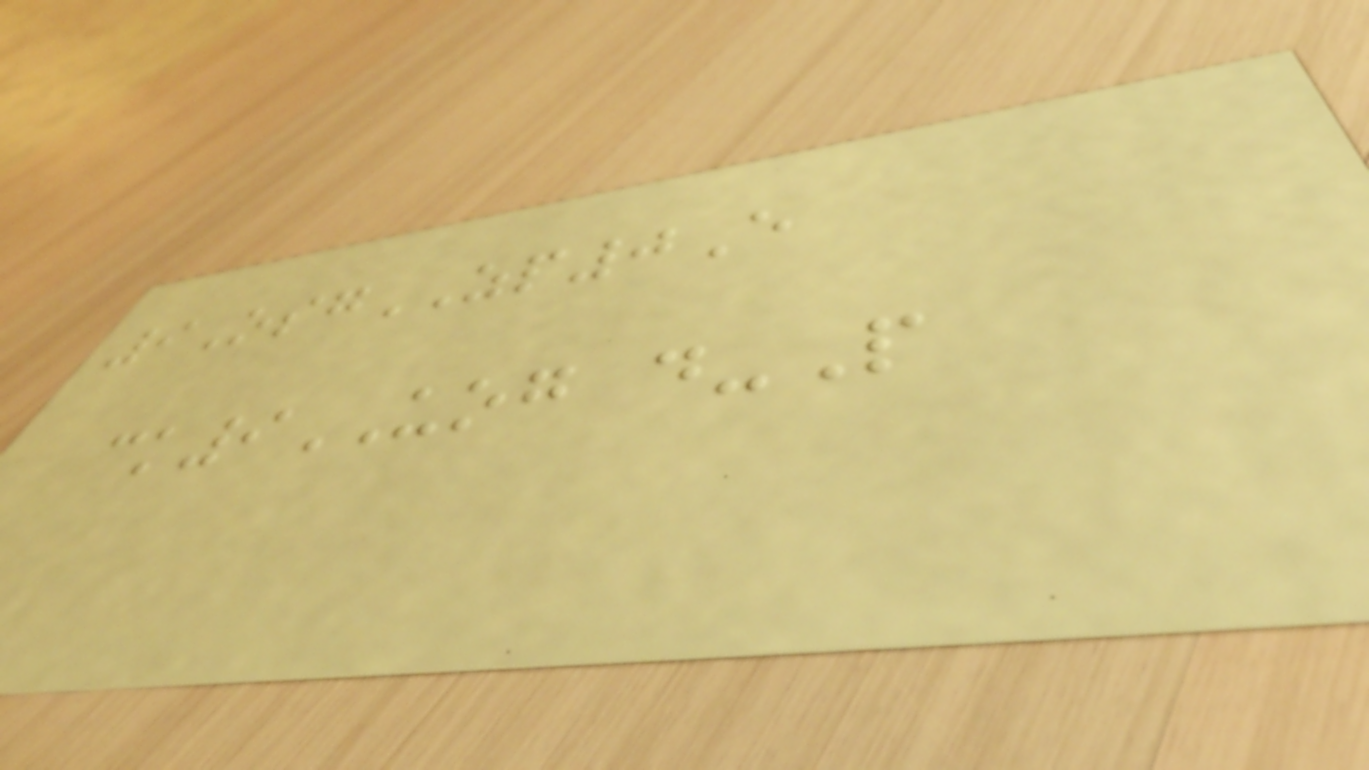9OsgZP0E
ck9UOG d-P
